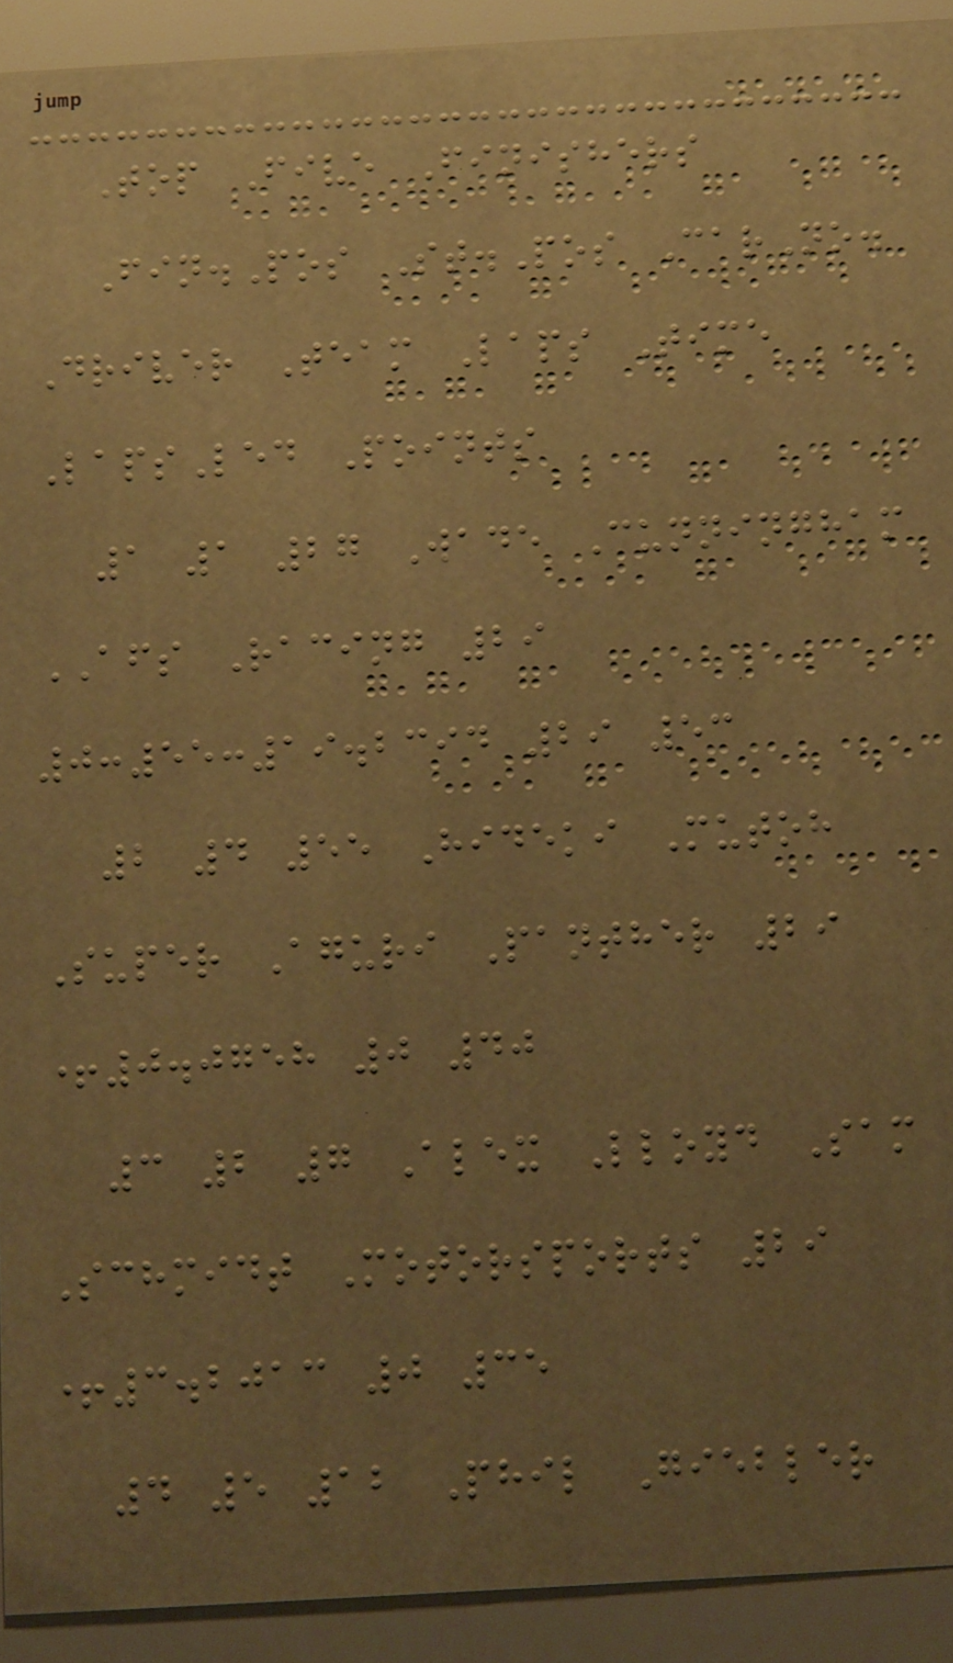Top Five Finishers
Fin.Pos St.Pos CarNo.
Driver Team Laps Time
LapsLed Points
1 1 27 Wade Cunningham
AFS Racing 29
0:55:19.2394 29 53
2 4 55 Hideki Mutoh
Super Aguri Panther 29
+0.0758 0 40
3 2 7 Alex Lloyd Sam
Schmidt Motorsports 29
+3.2013 0 35
4 5 12 Phil Giebler
